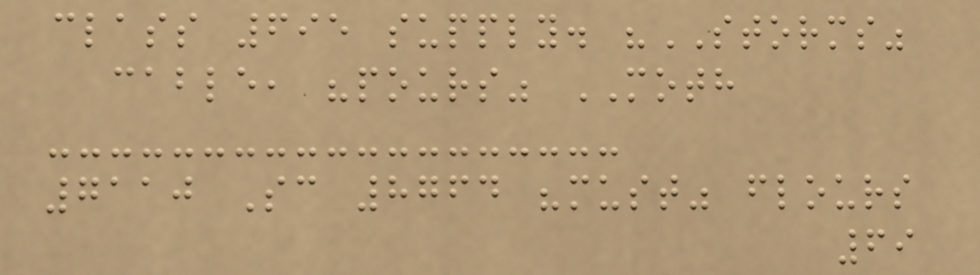class 695 supply. "STORMS"
cable, "pours" MOTH
7110 Sc 8764 "must" flours
69
